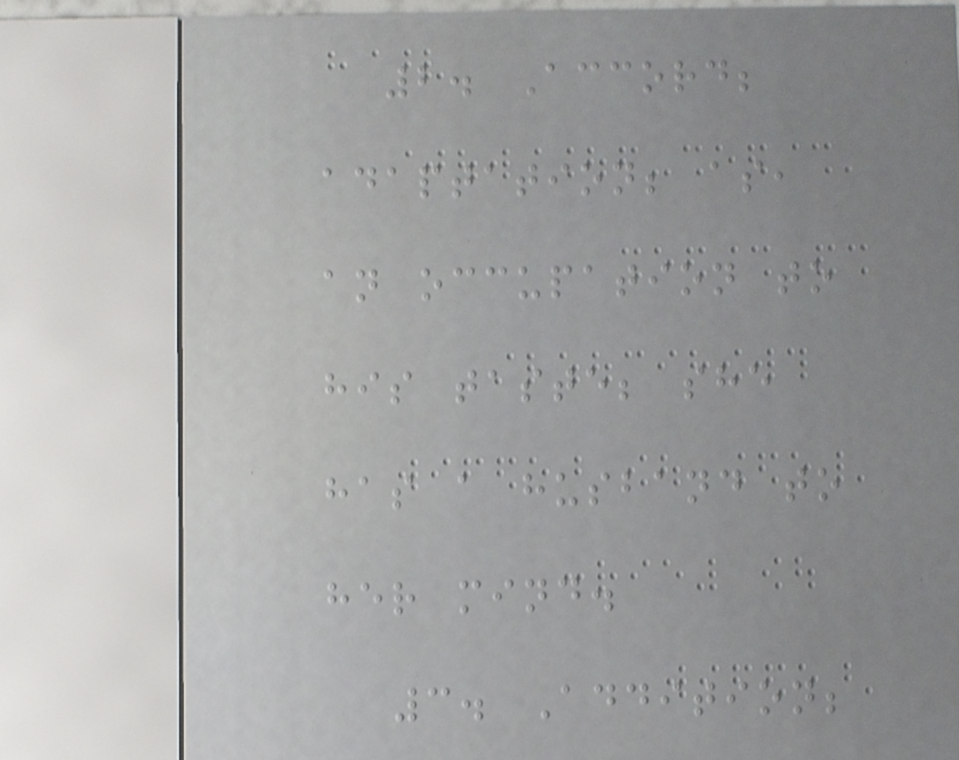2. Accord;
adaptation; as,
an occupation to
his taste; she
has a husband to
her mind.
3. Addition;
